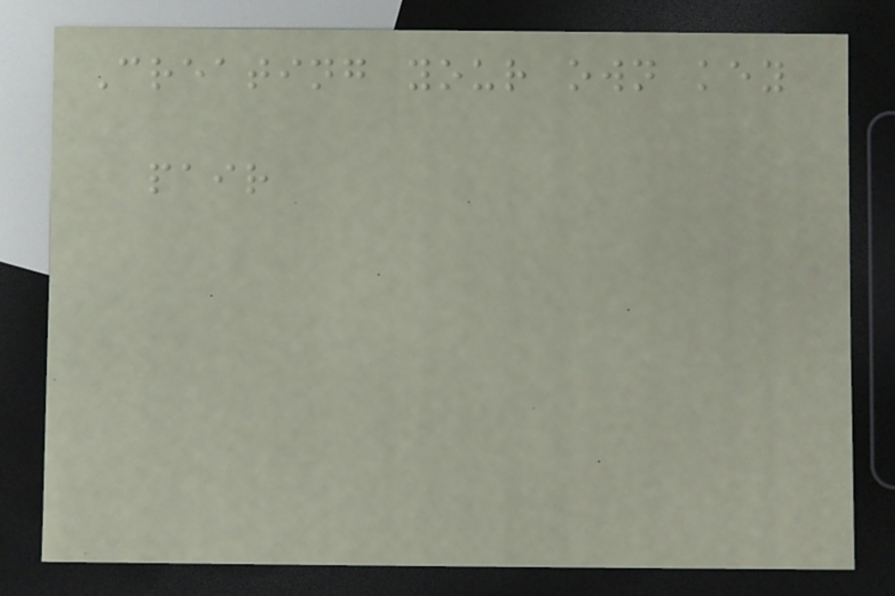Creating your own key
pair
